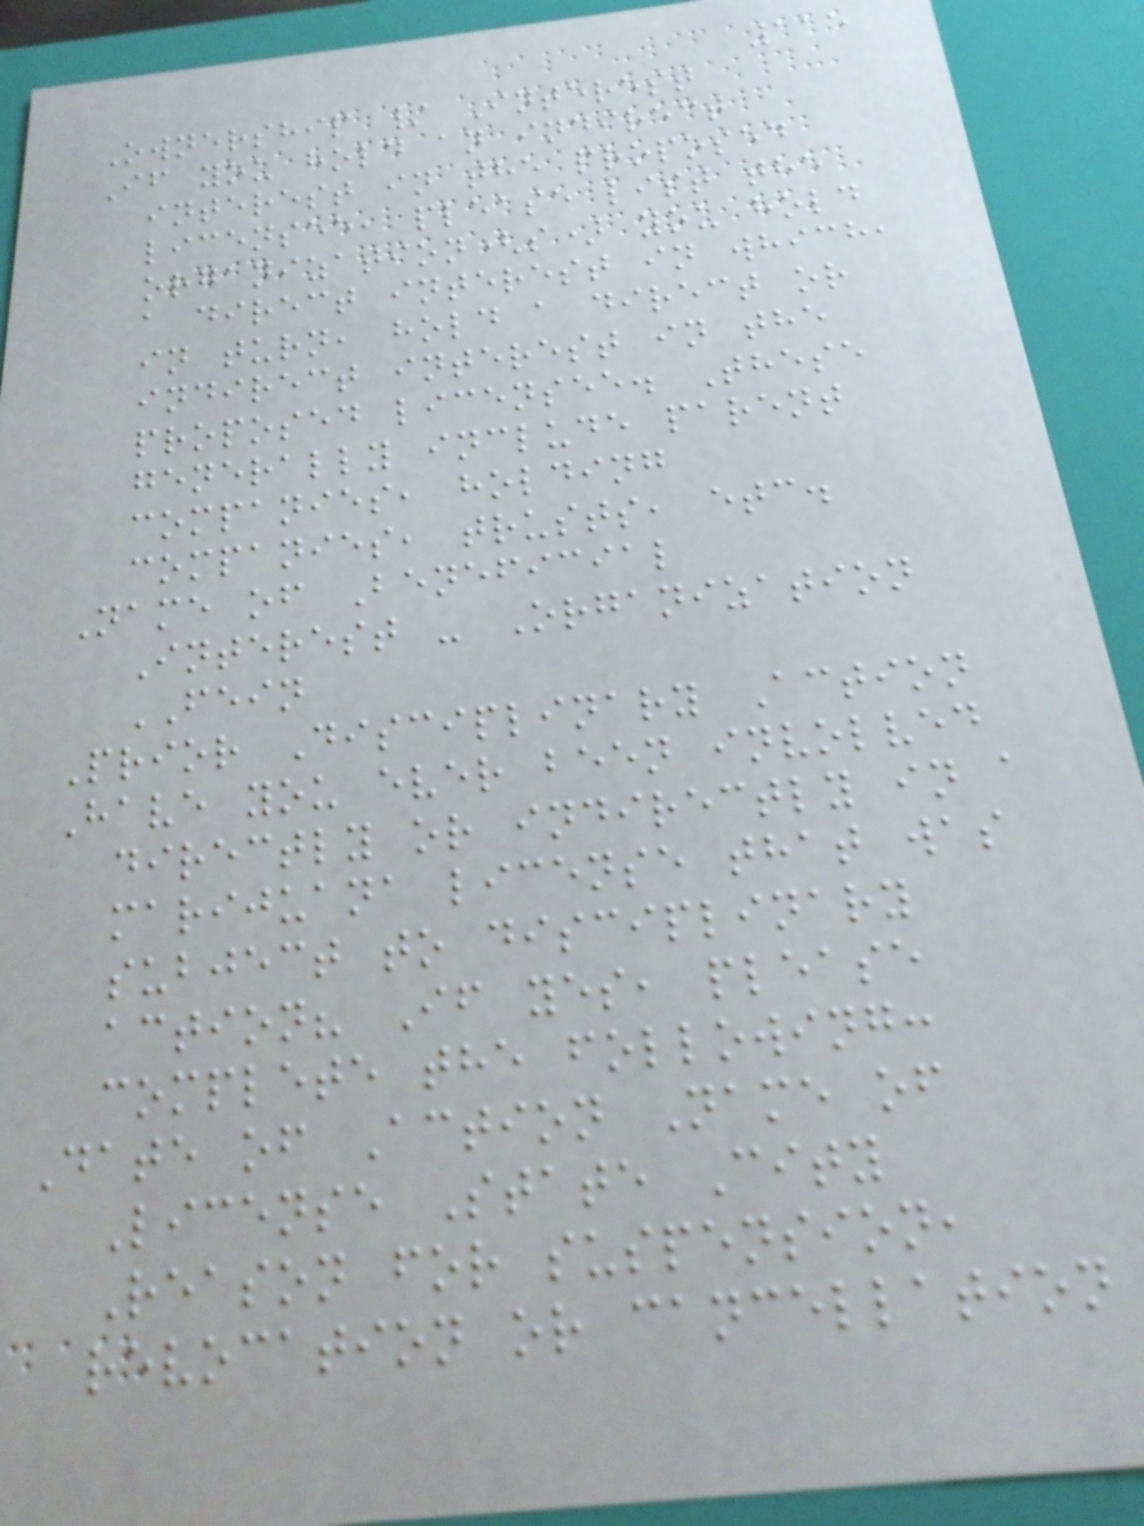115
Ownership / Interest
If you hold an indirect
interest in the proposed
licensee, please list the
organization(s) you hold
a direct interest in which,
in turn, hold a direct or
indirect interest in the
proposed licensee. These
generally include parent
companies, holding
companies, trusts, etc.
Name of Beneficial
Interest - Organization
FEIN
Prior Disciplinary Action
Have you ever been involved
directly or indirectly in a
marijuana license that was
subject to disciplinary
action? If yes, please
complete the following:
Date of Action Name of
License State City
Reason for suspension,
revocation or cancellation
